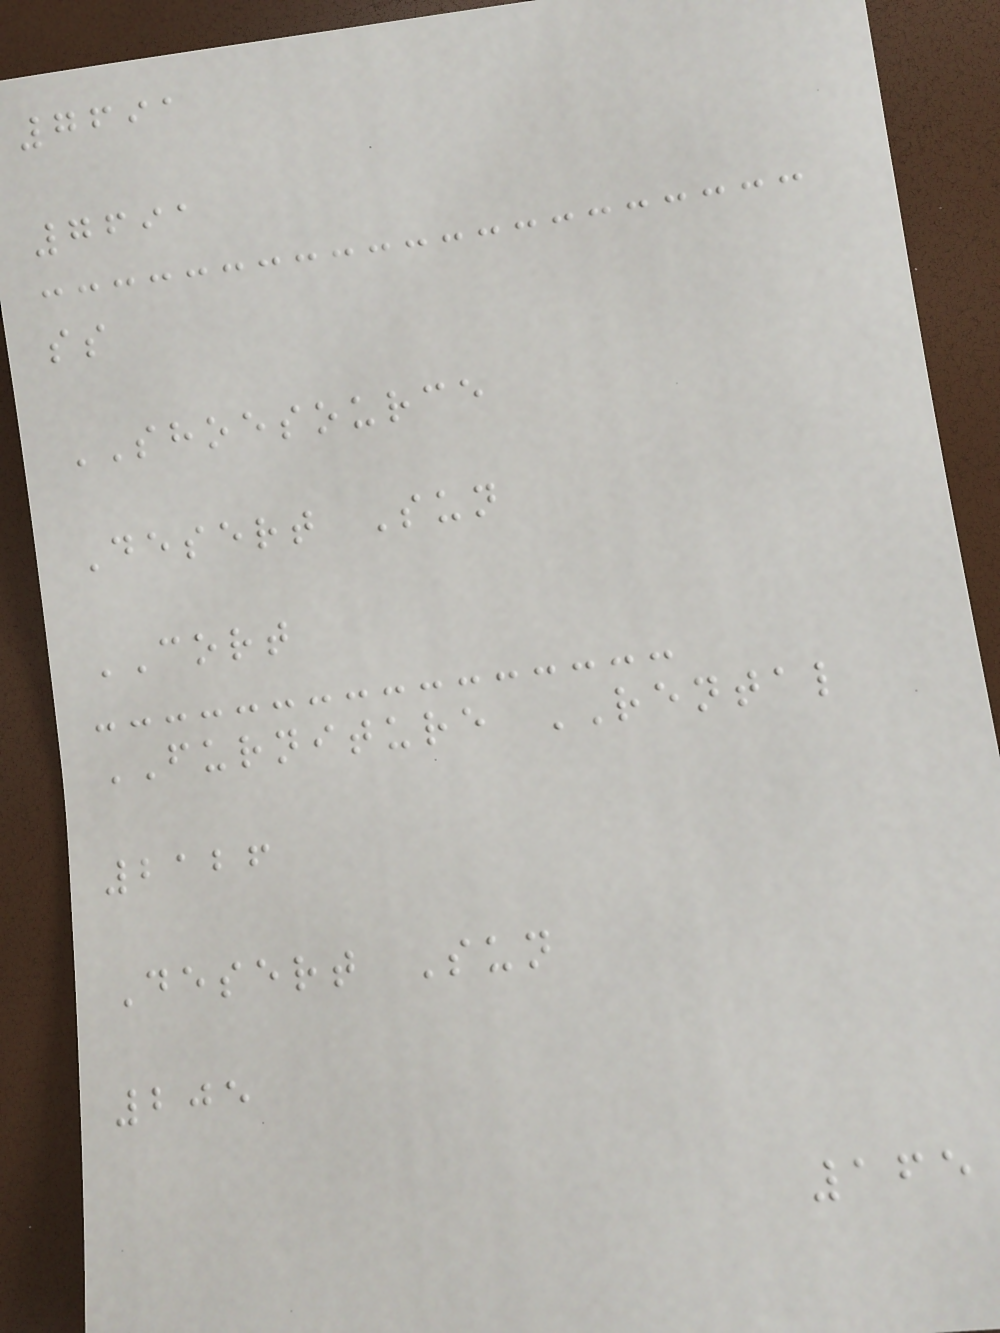7691
7691
ss
SHOESOURCE
Desert Sun
CORT
FURNITURE RENTAL
2126
Desert Sun
205
165
